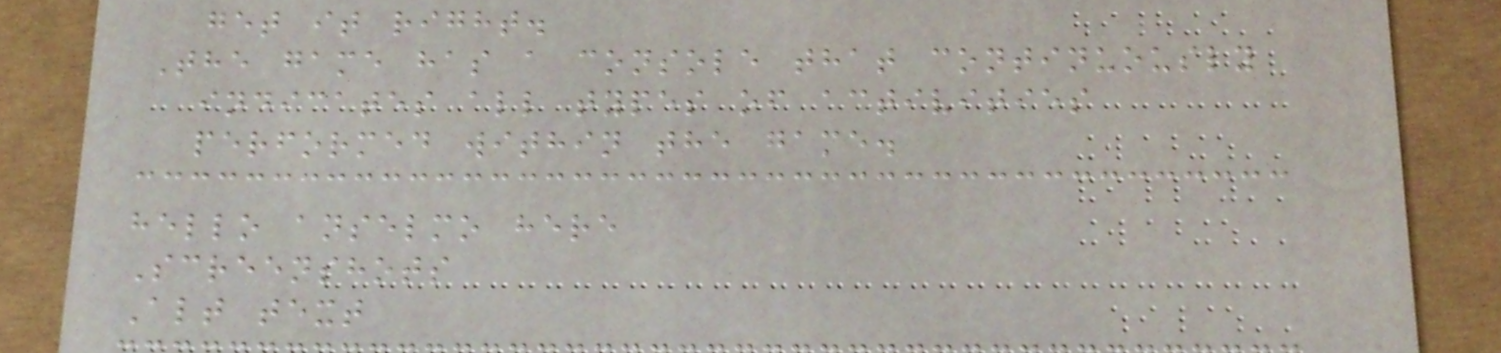get it right.
The game has a console that continuously
indicates all types of activities
performed within the game.
hello anselmo here
Screenshots
Alt text
